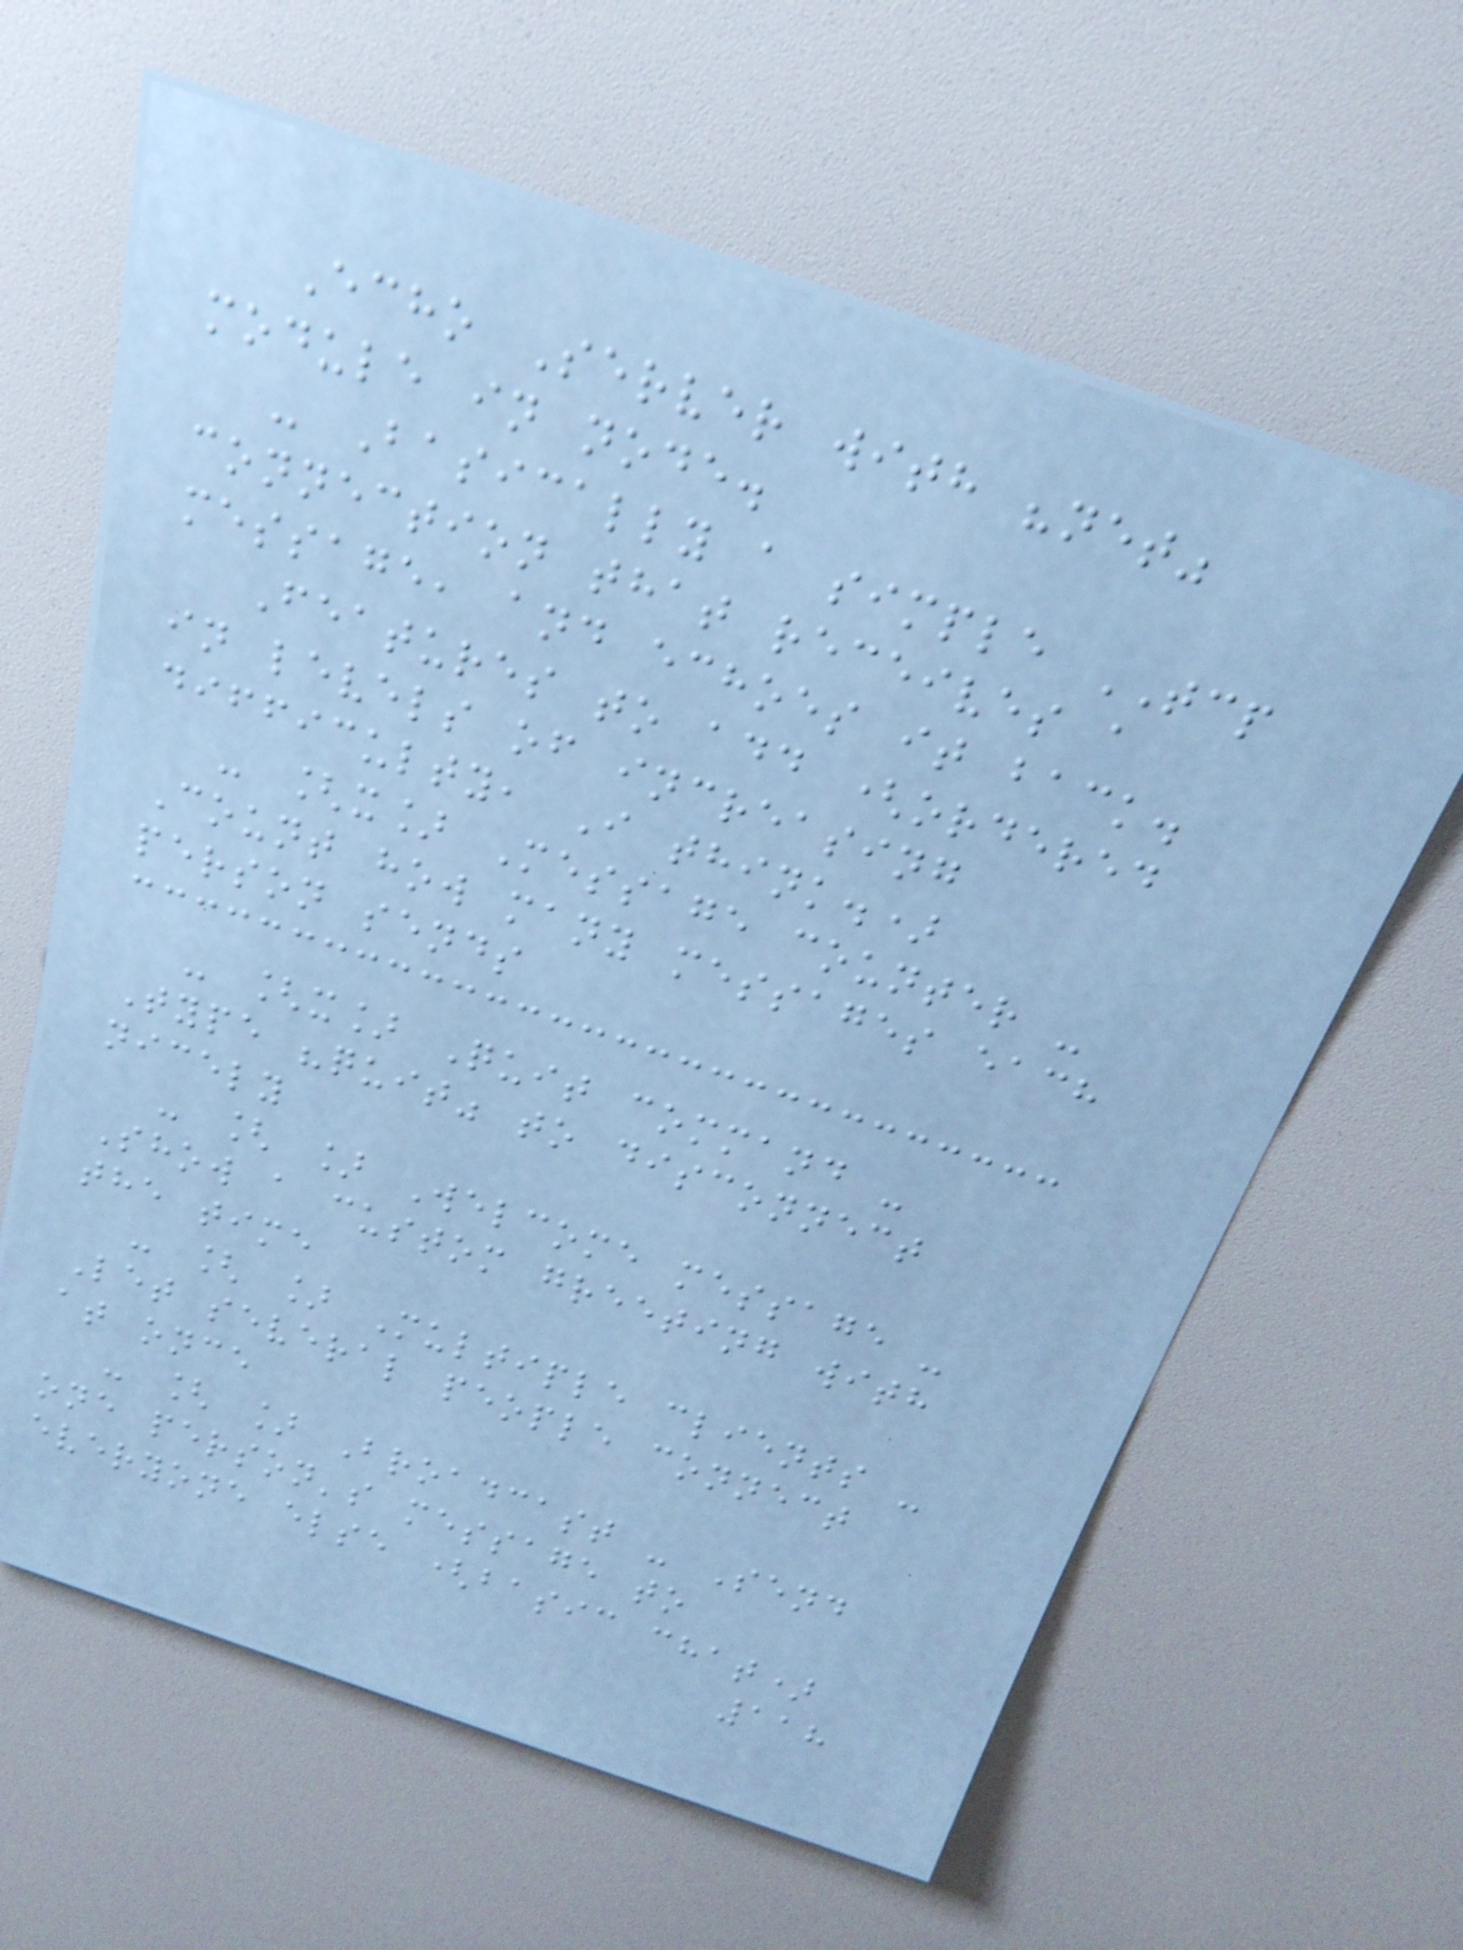Echo Server with "net"
module in node.
- Basically a simple TCP
connection that receives a
message, and echoes it back.
Features to add (ordered
in levels of increasing
difficulty, I think.)
- [x] Message counter -
Count how many messages each
person sends
- [x] Quit command -
Type "quit" to disconnect
nicely
- [ ] Welcome message -
Show a custom greeting with
the time
- [ ] Multiple clients -
Let several people connect
at once
- [ ] Broadcast - Send
one person's message to
everyone else (basic chat)
118
